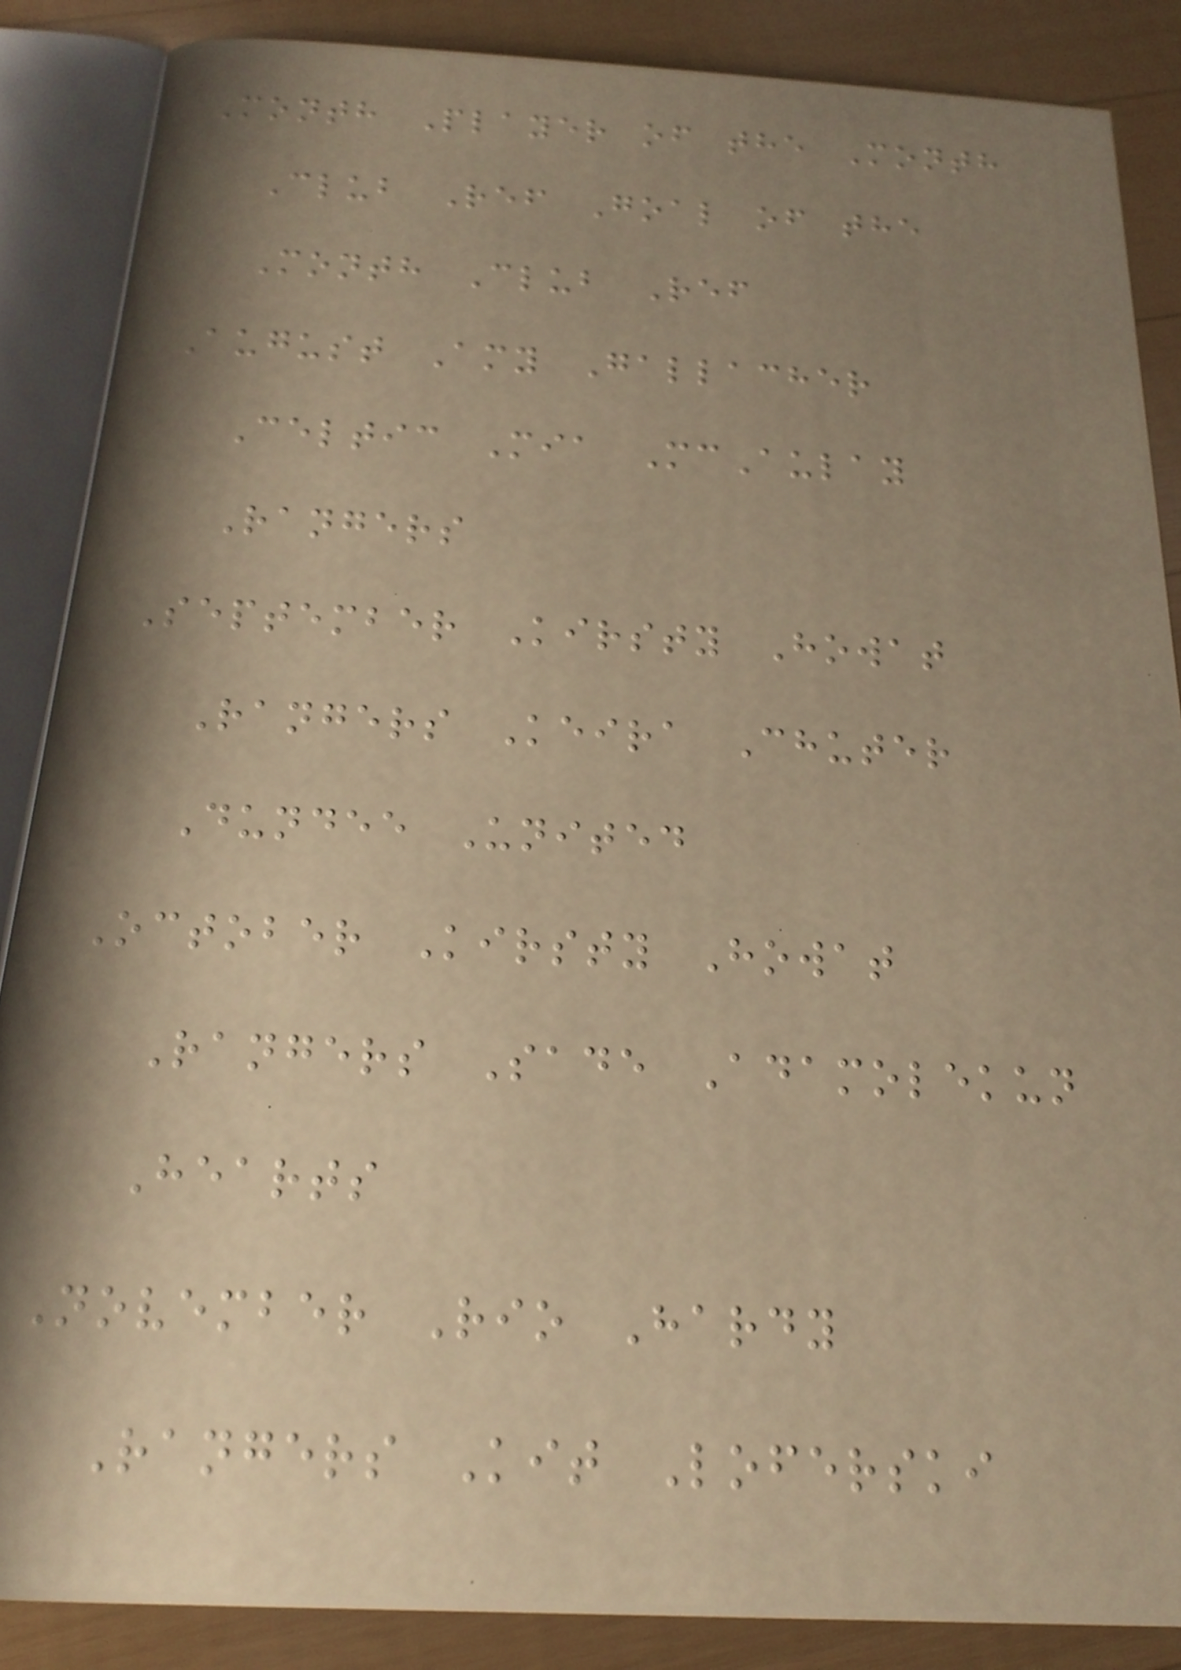Month Player of the Month
Club Ref Goal of the
Month Club Ref
August Amy Gallacher
Celtic Mia McAulay
Rangers
September Kirsty Howat
Rangers Keira Chuter
Dundee United
October Kirsty Howat
Rangers Sade Adamolekun
Hearts
November Rio Hardy
Rangers Kit Loferski
